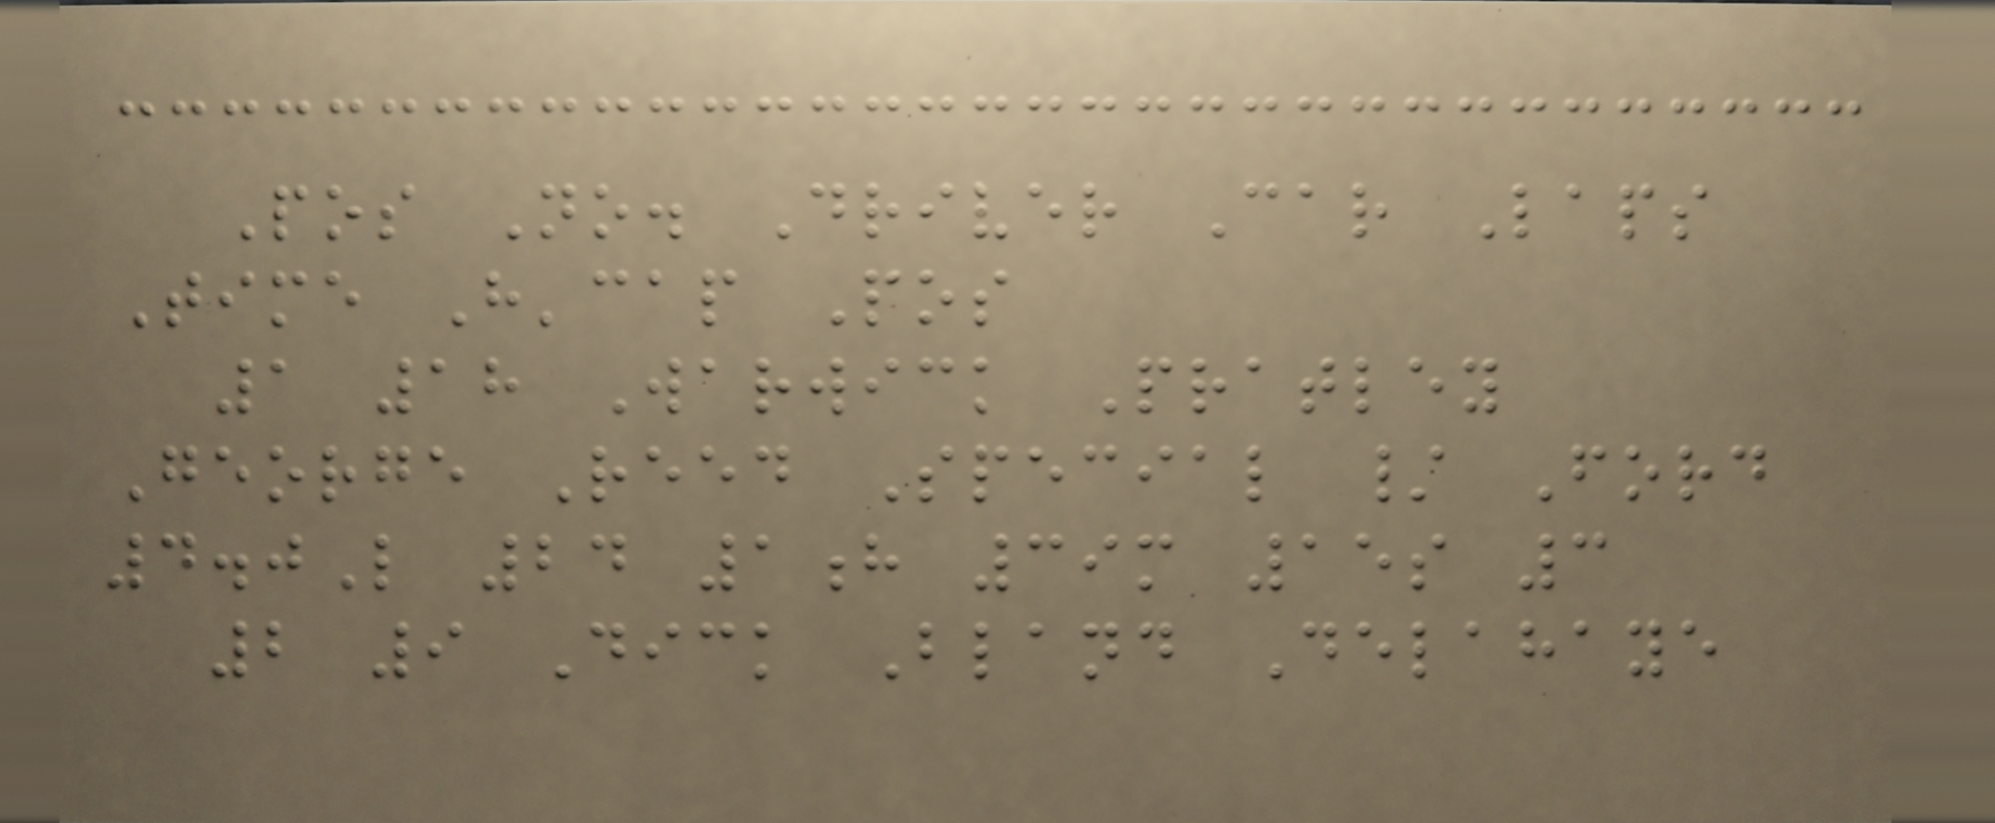Pos No. Driver Car Laps
Time H'cap Pos
1 18 Warwick Pratley
George Reed Special / Ford
4.0L 24 1h 39m 15s 3
2 9 Dick Bland Delahaye
